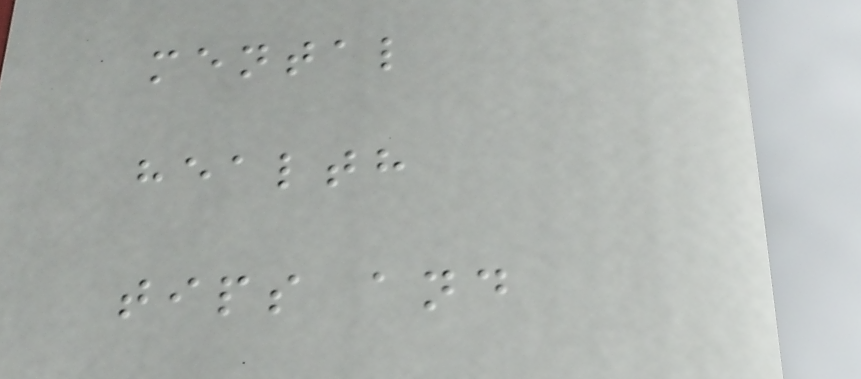mental
health
tips and
